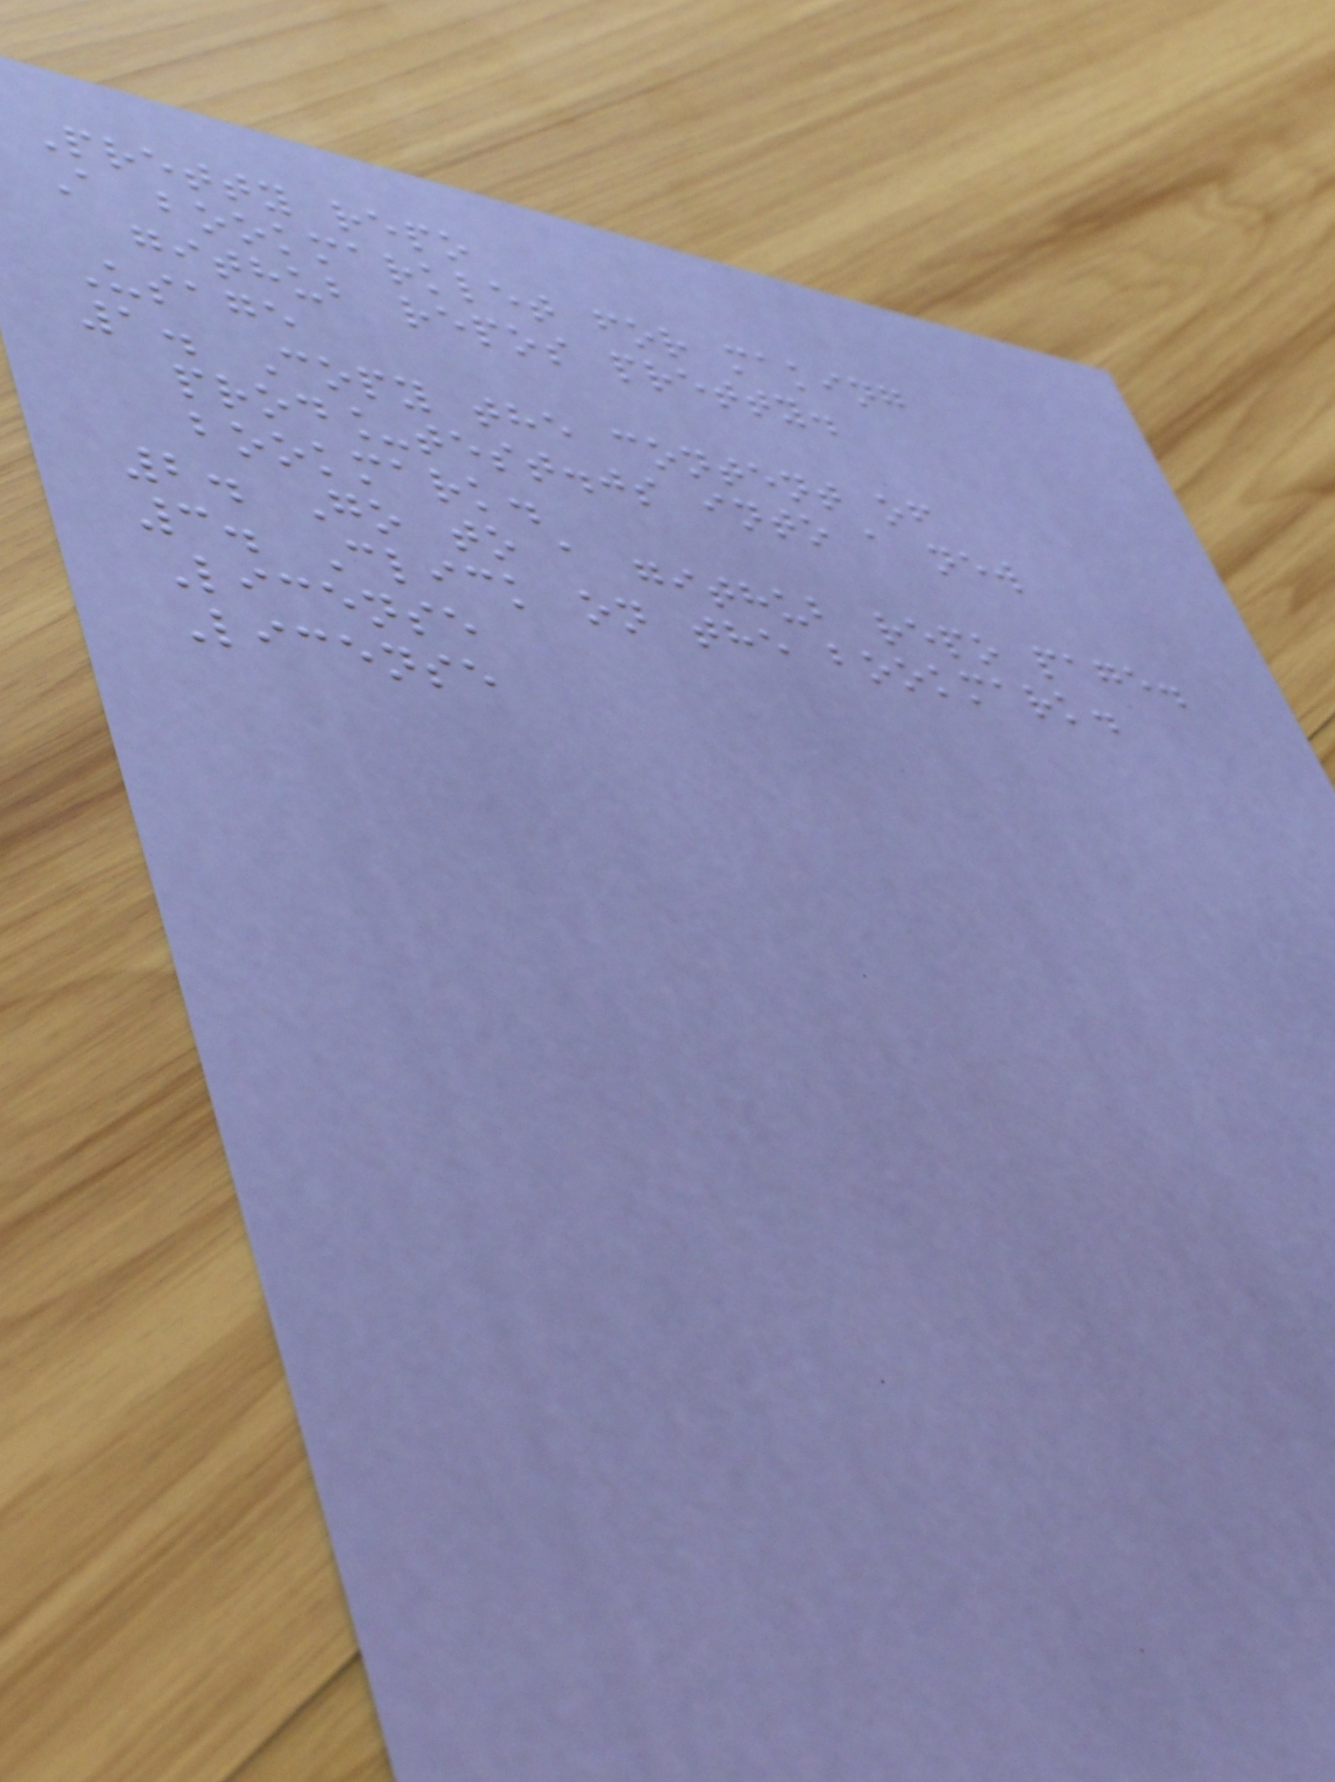Pretty repo
A bookmarklet for making
github repos pretty.
Usage
1. Copy the content of
prod_test.js into a new
bookmark.
2. Go to a github repo page.
3. Click on the bookmark.
License
License
